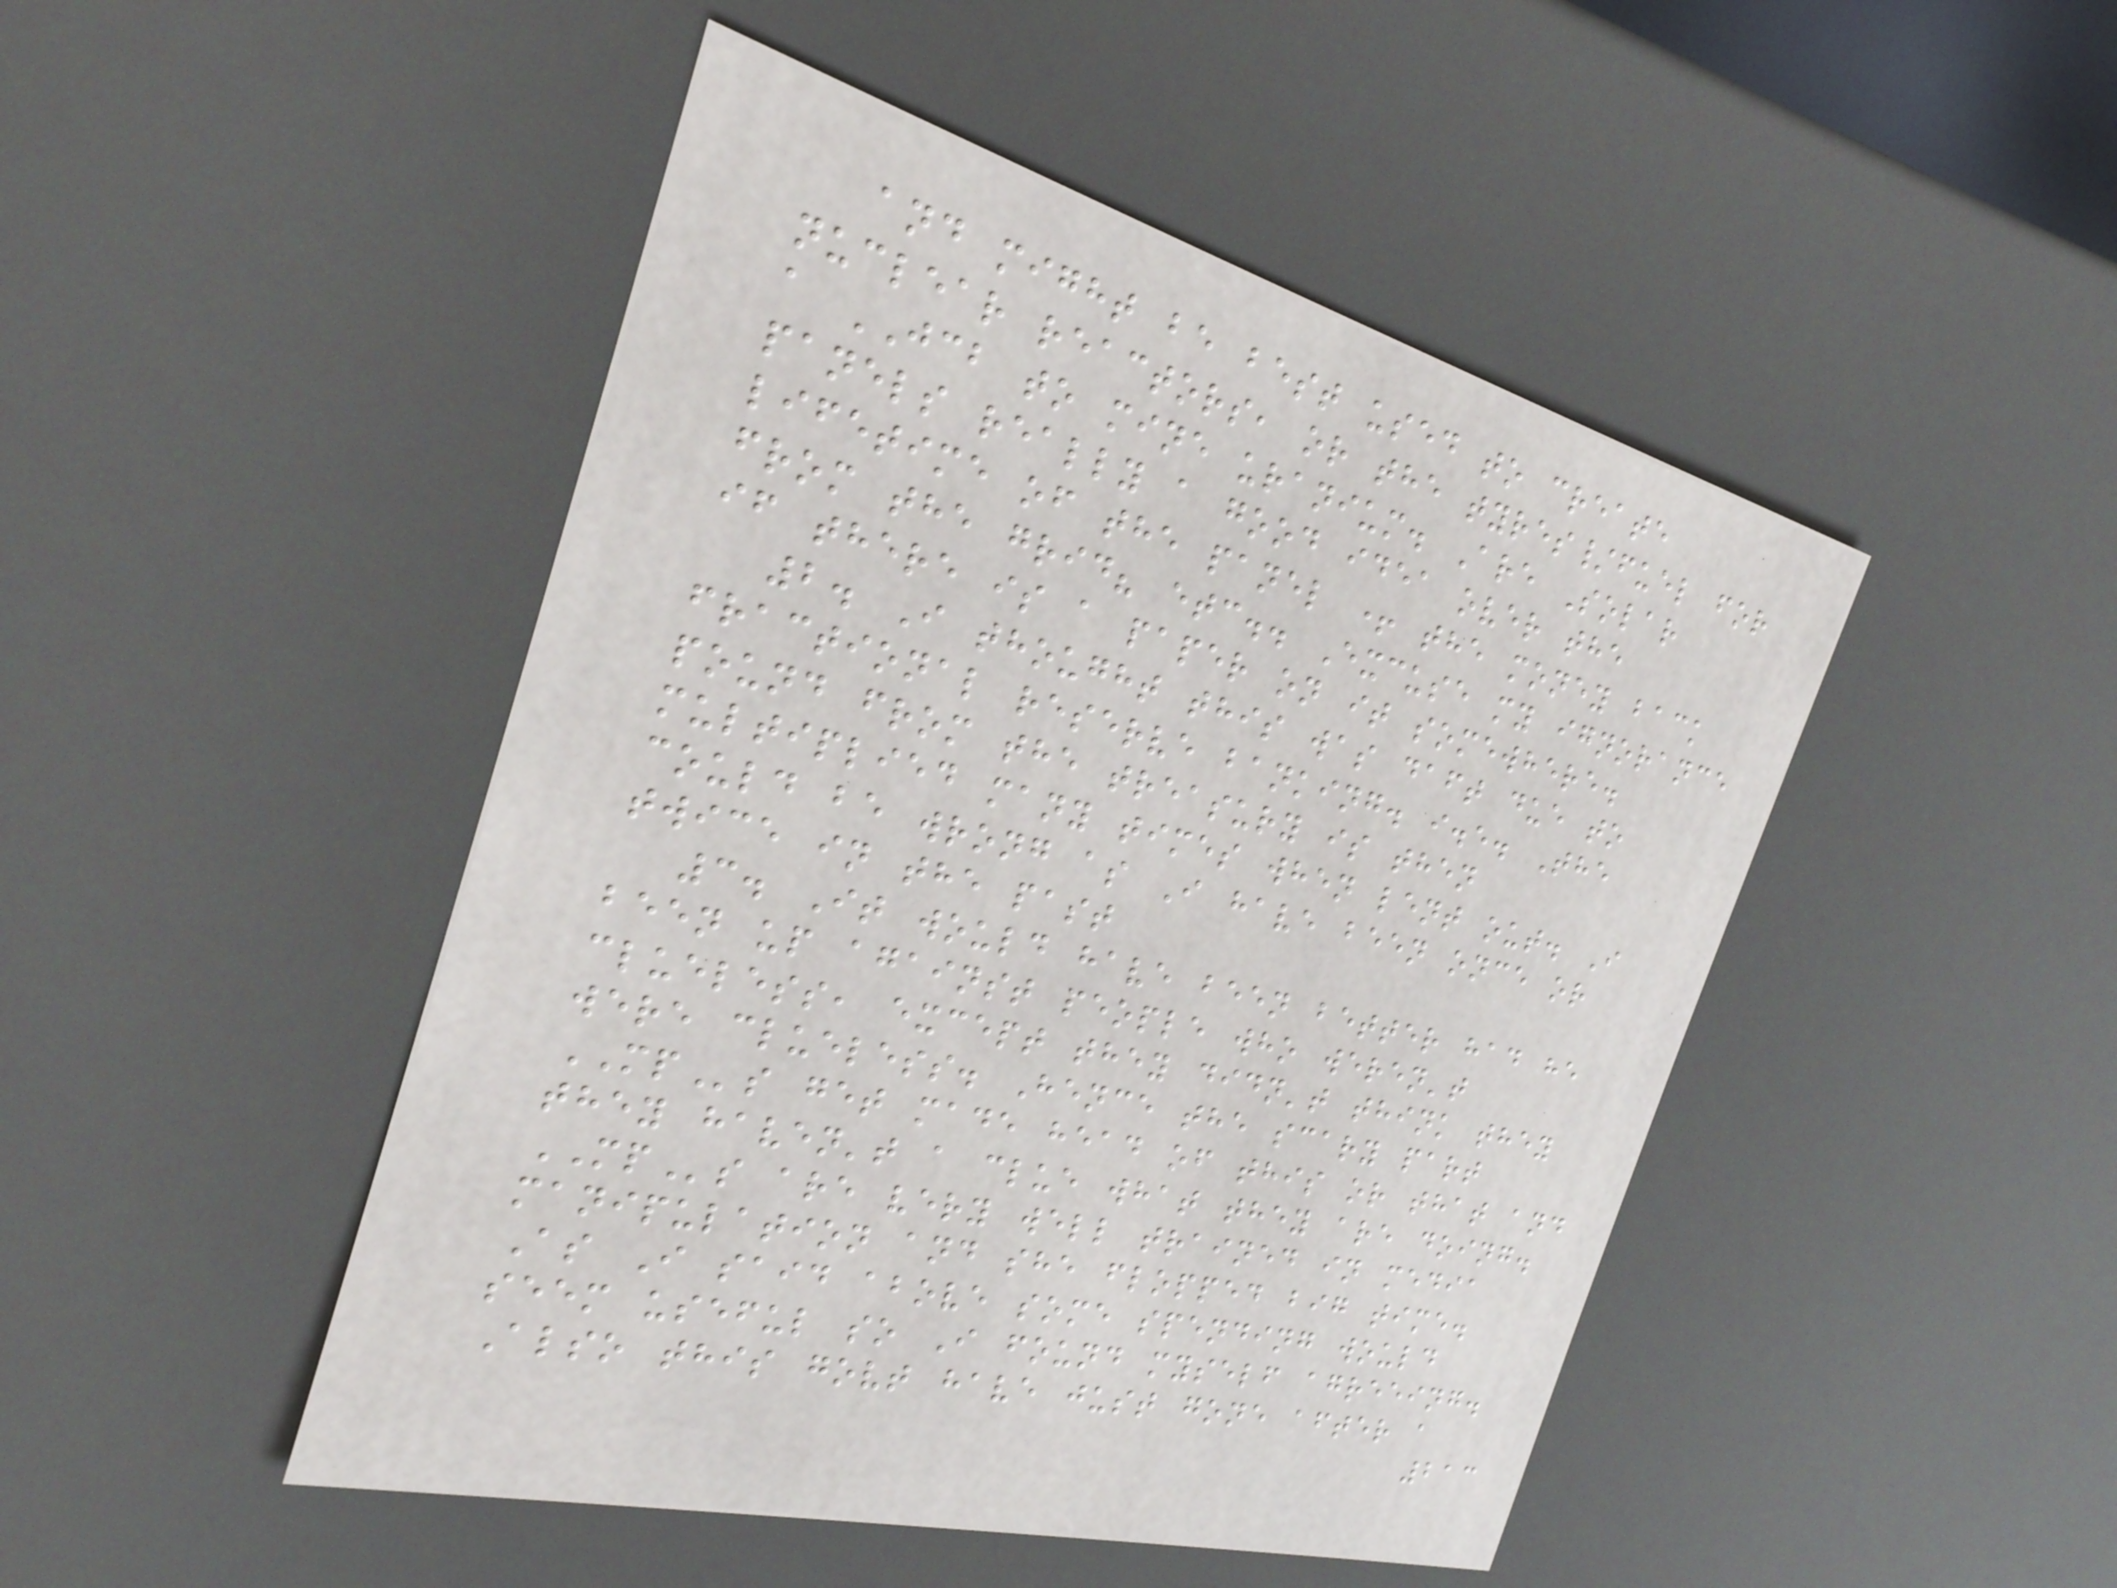and might be best used to create
nuclear reactors, or the tyres/fuel for
a JCB to mine uranium. Are Solar
panels really a good idea over the
lifetime of the panel + the money back
from the grid? etc.. Excuse my ignorance
if there is a paper on it somewhere.
2. I thought this was daft due to
fractional reserve banking. i.e. The
pound from the treasury is then
multiplied many times when lent out. I
could be wrong as I have been once or
twice in the past
3. It would have been better had he
been up against people who weren't
clueless, except they didn't think they
were clueless. Hence the scary part
MPs get made head of this or that and
they haven't a clue what they are doing.
MPs are very well trained in media
manipulation and she flopped big time.
As I said above some spending would
seem useful so I found myself agreeing.
Also this govt have just gone after a
213
